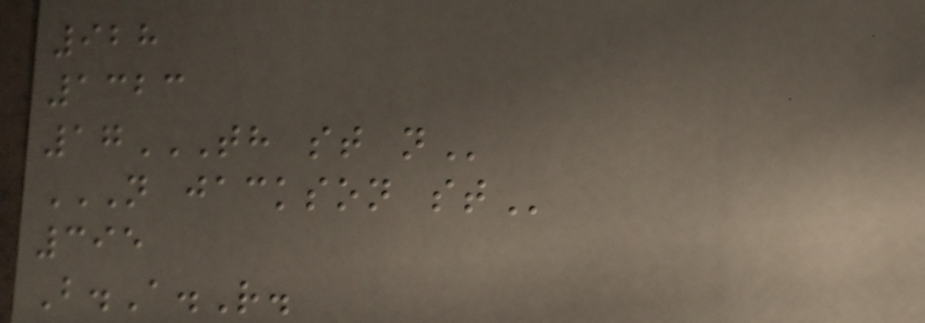928
1323
17TH ST N
N JACKSON ST
395
B.A.R.
